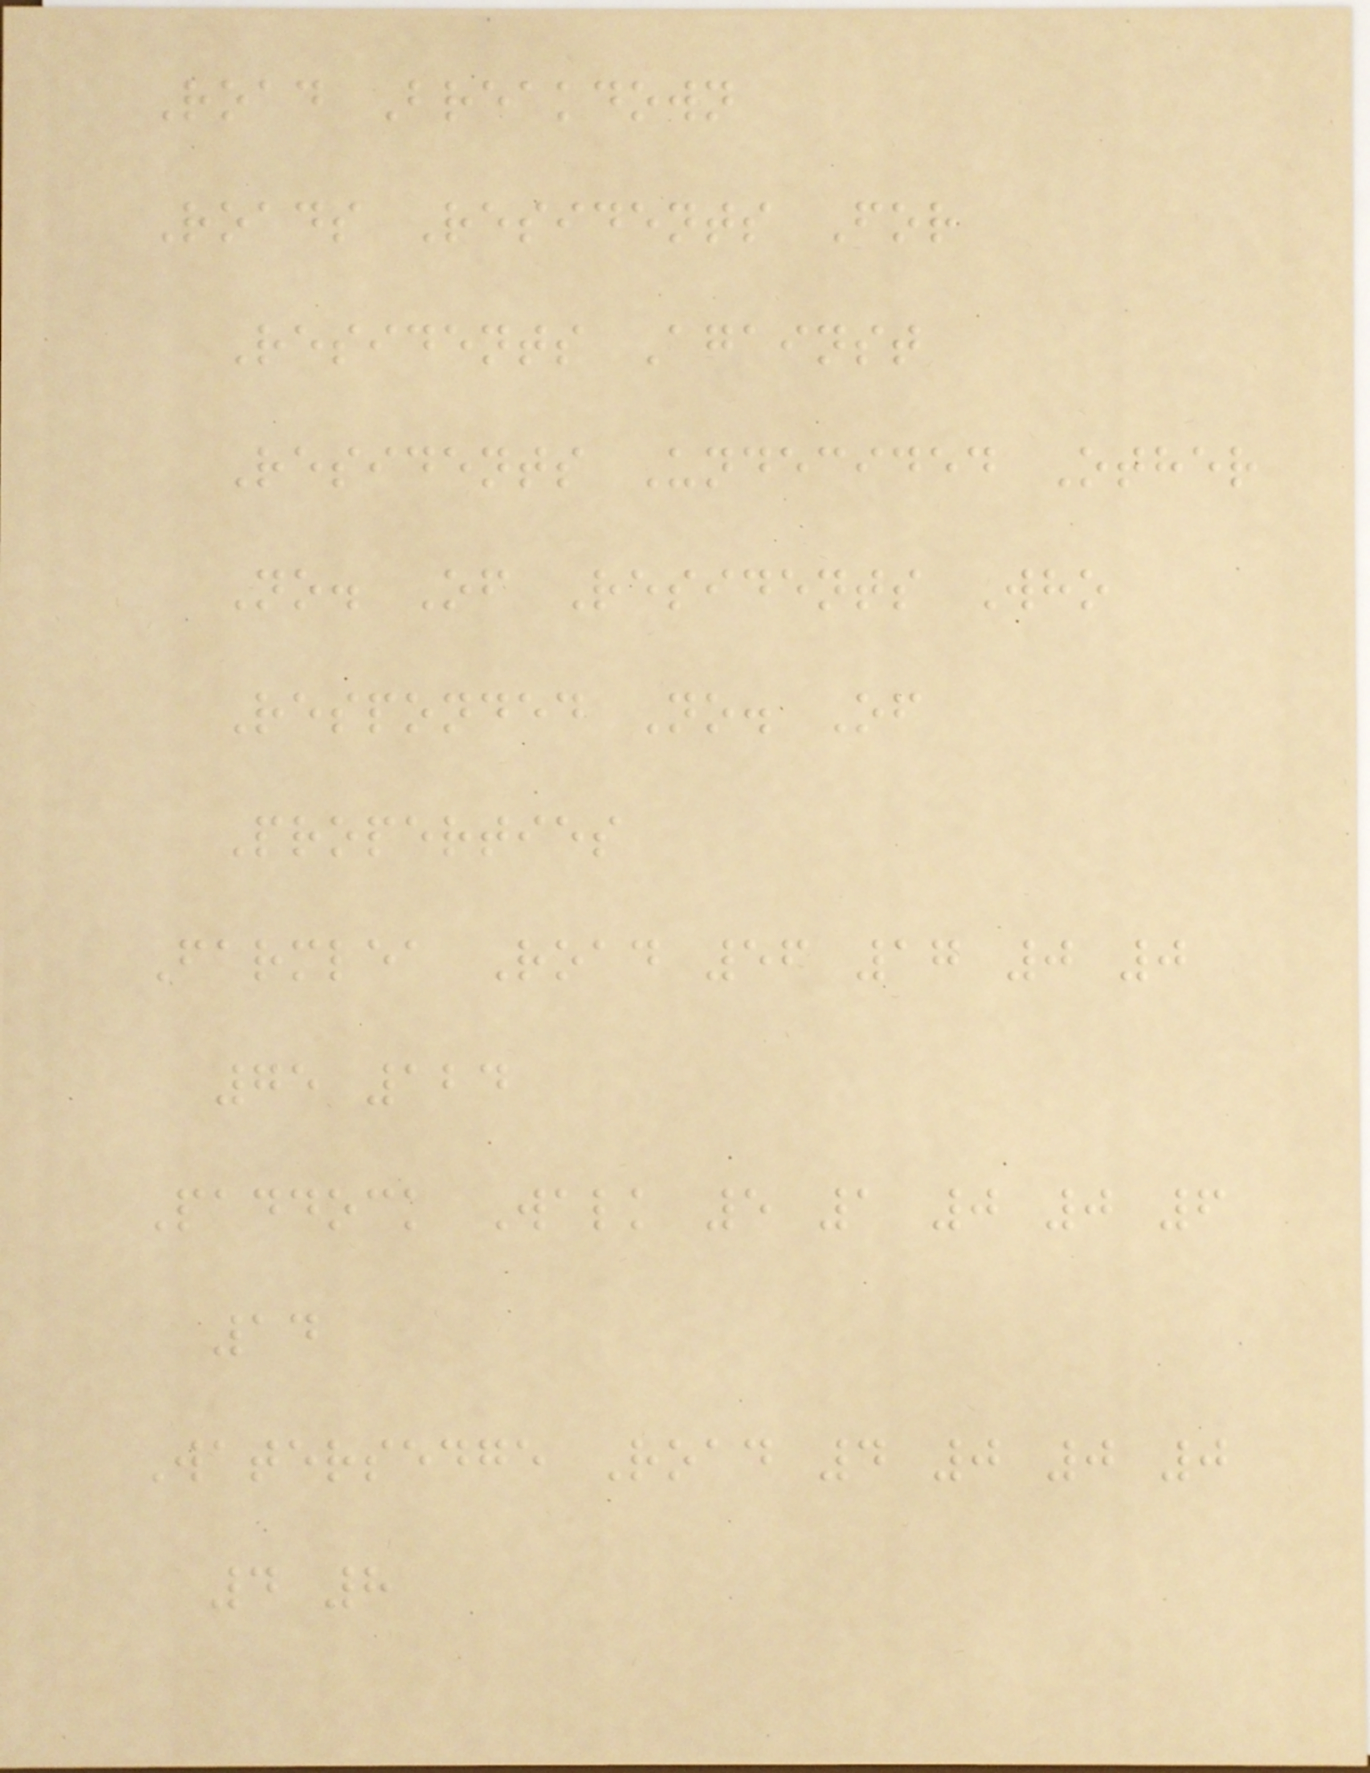Road Breakdown
Roads Residents For
Residents Against
Residents Undecided Other
No. Of Residents Who
Responded No. Of
Properties
Farmlea Road 56 17 0 0
75 124
Paddock Walk 5 1 0 0 6
14
Watersedge Road 4 0 0 0
4 8
